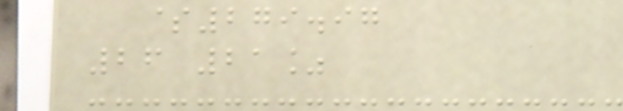$279.97
26 21%
